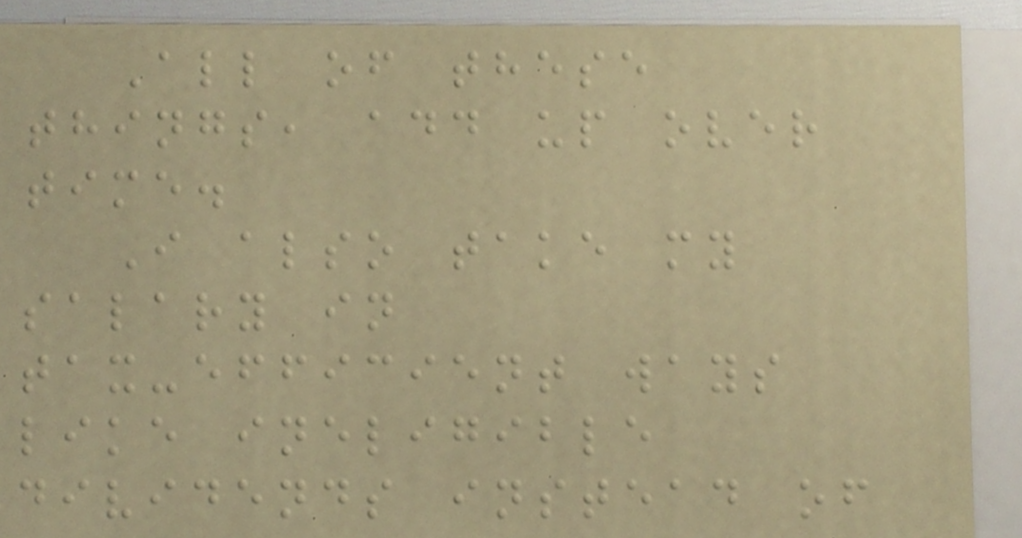All of these
things, add up over
time.
I also take my
salary in
tax-efficient ways
like ineligible
dividends instead of
